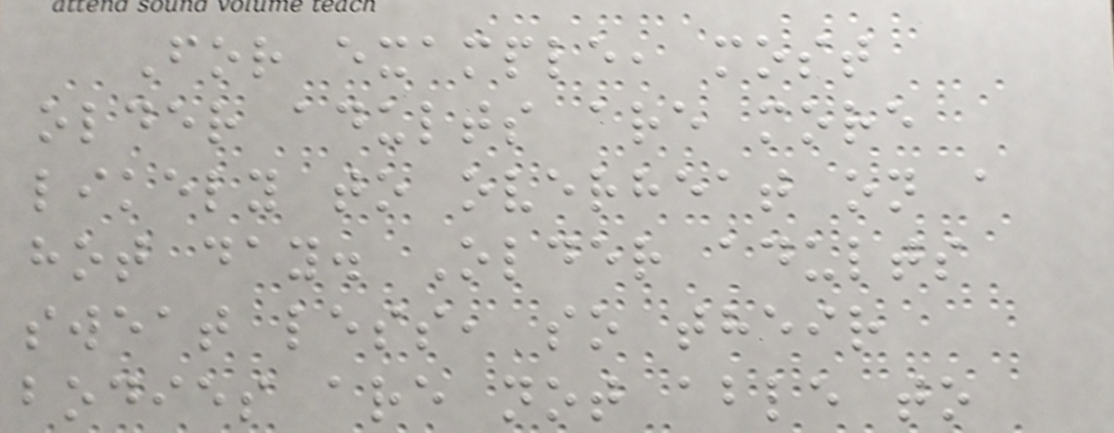For example, most
older adults are more
likely to overheat on a
hot day. Older adults
sweat less, so their
bodies are not able to
